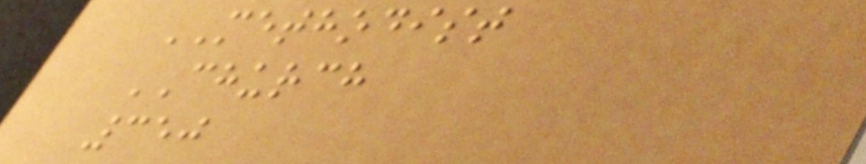METHODIST
CHURCH
350
